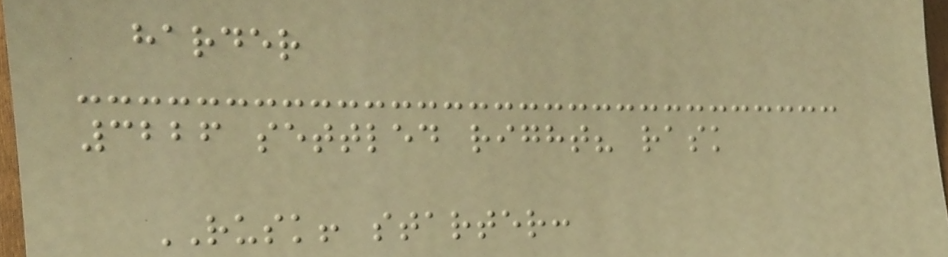harder
3226 settled right? rask
RUSK! starter:
